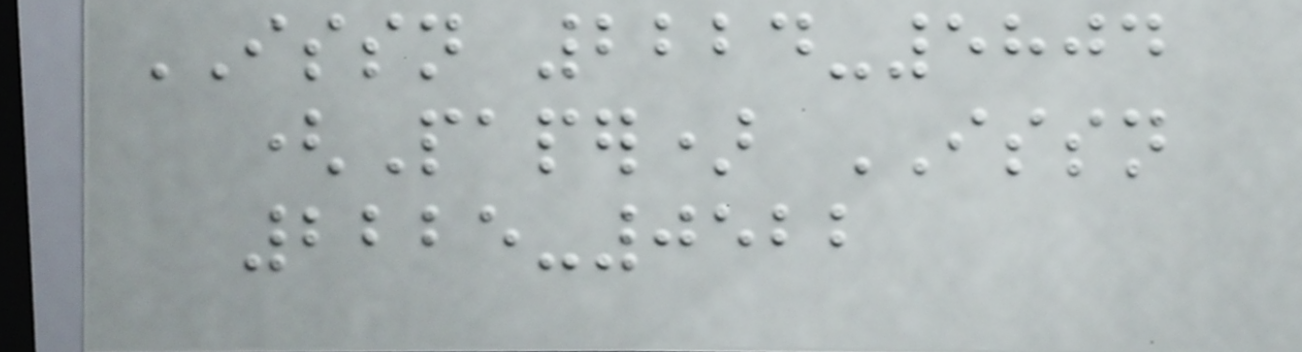ISSN 2224-5804
(Paper) ISSN
2225-0522
